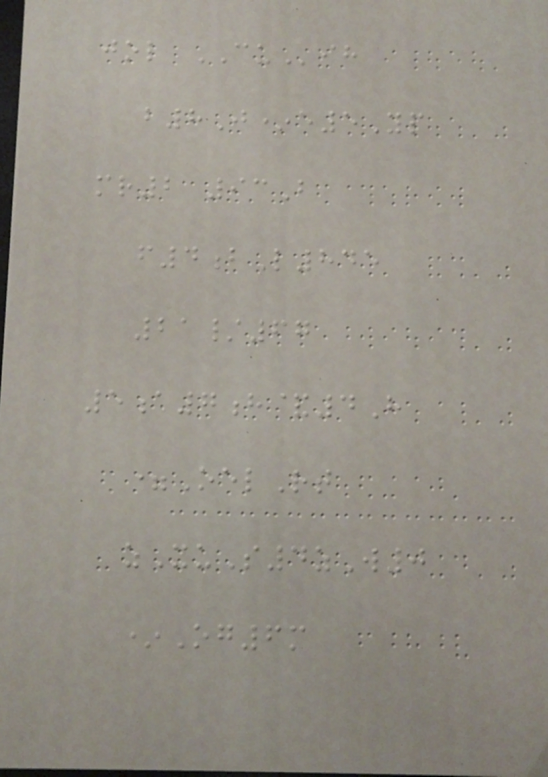jol CUih
b8J*e5Yp
mr2 93B
f4bL845
21/67
5a7h&4H
=OelRt
zXuS4zW0
*Og6m
